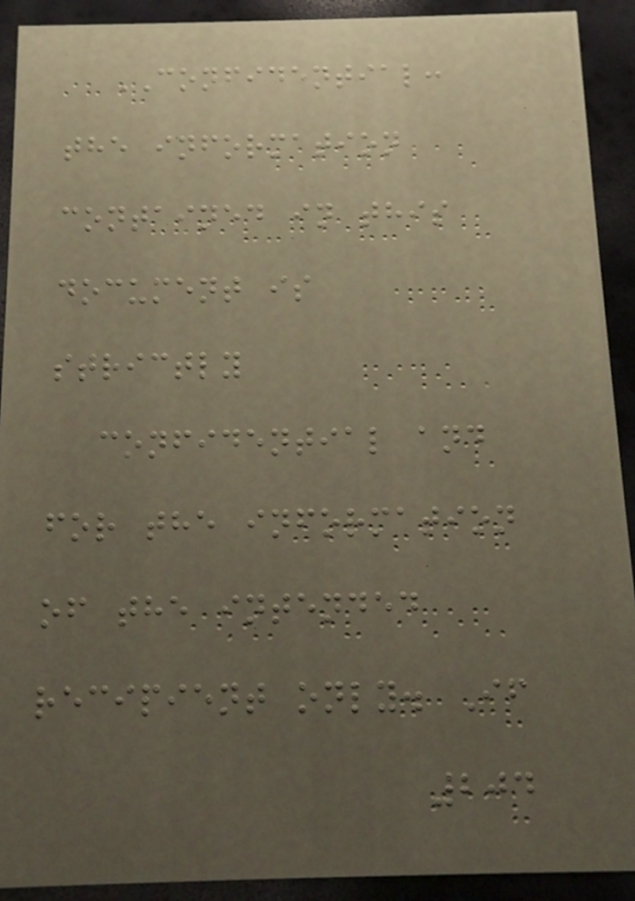CONFIDENTIAL:
the information
contained in this
document is
strictly
confidential and
for the information
of the intended
recipient only. If
204
